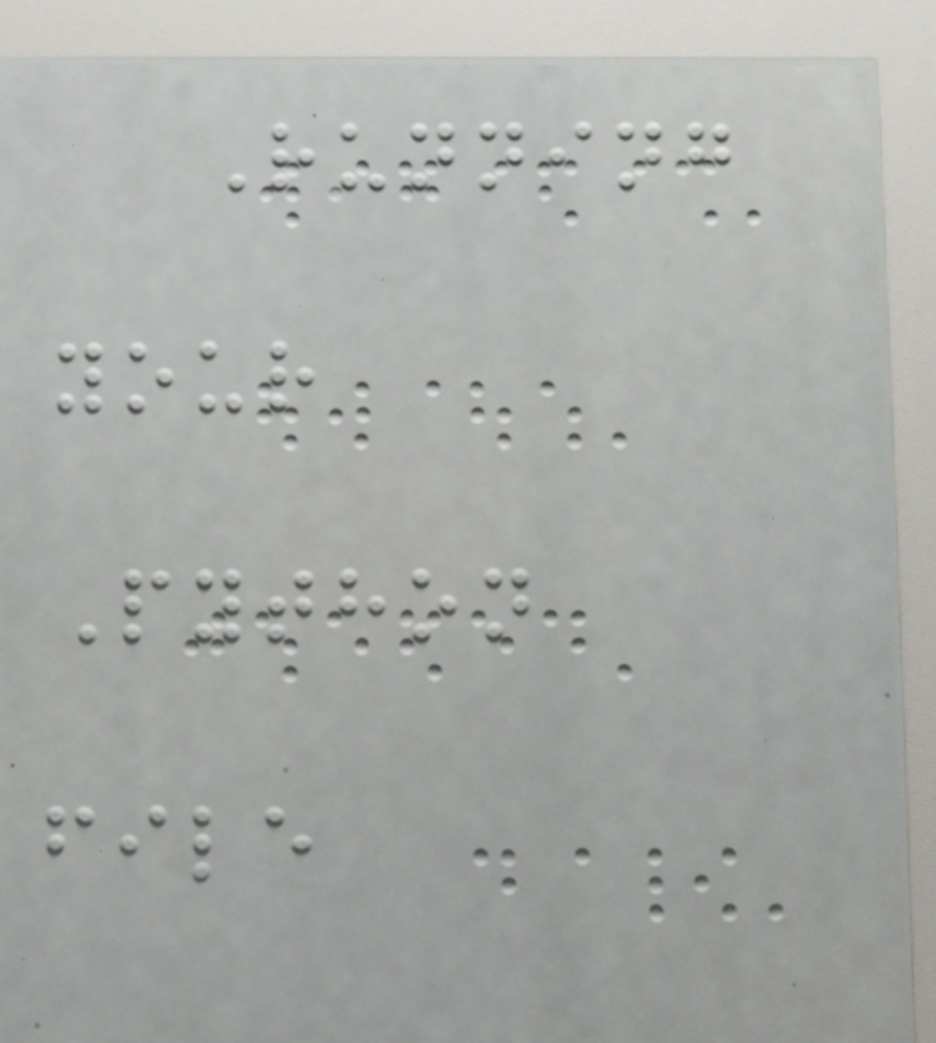Running
your
Python
file
